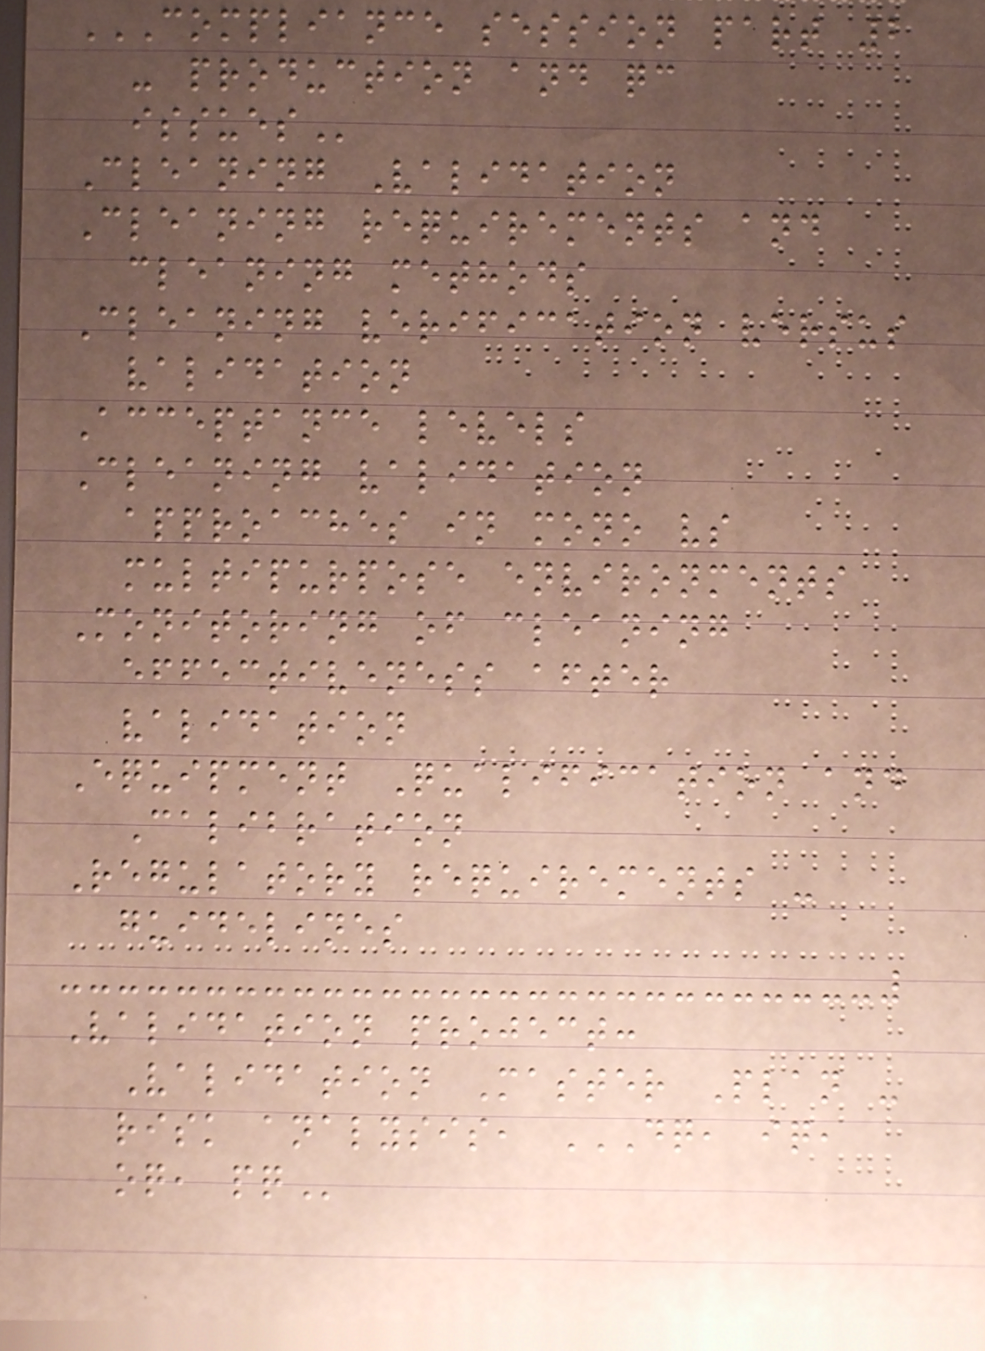COMPLIANCE SESSION PART 2
- PRODUCTION AND QC
ISSUES
Cleaning Validation
Cleaning requirements and
cleaning methods
Cleaning verification versus
validation
Acceptance levels
Cleaning validation
approaches in mono vs
multipurpose environments
Monitoring of cleaning
effectiveness after
validation
Equipment Qualification and
Calibration
Regulatory requirements -
guidelines
Validation project:
Validation Master Plan -
risk analysis, DQ, IQ,
OQ, PQ
